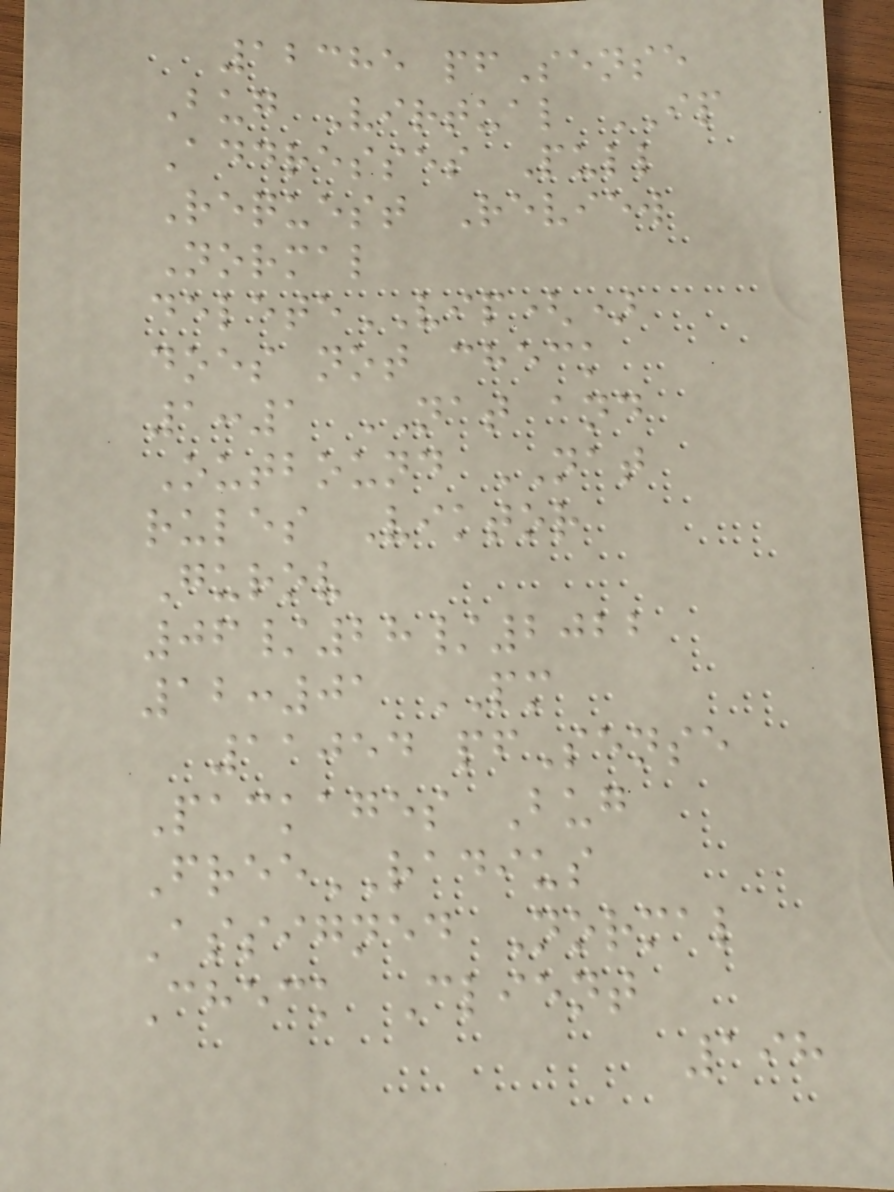12385 pfSense
Bug Virtual IP
Addresses Pull
Request Review
Normal
deleteVIP()
does not check
1:1 NAT and
Outbound NAT
rules Viktor
Gurov
06/28/2022
12:01 PM
11054 pfSense
Packages Bug
FreeRADIUS
Assigned Normal
Check Client
198
